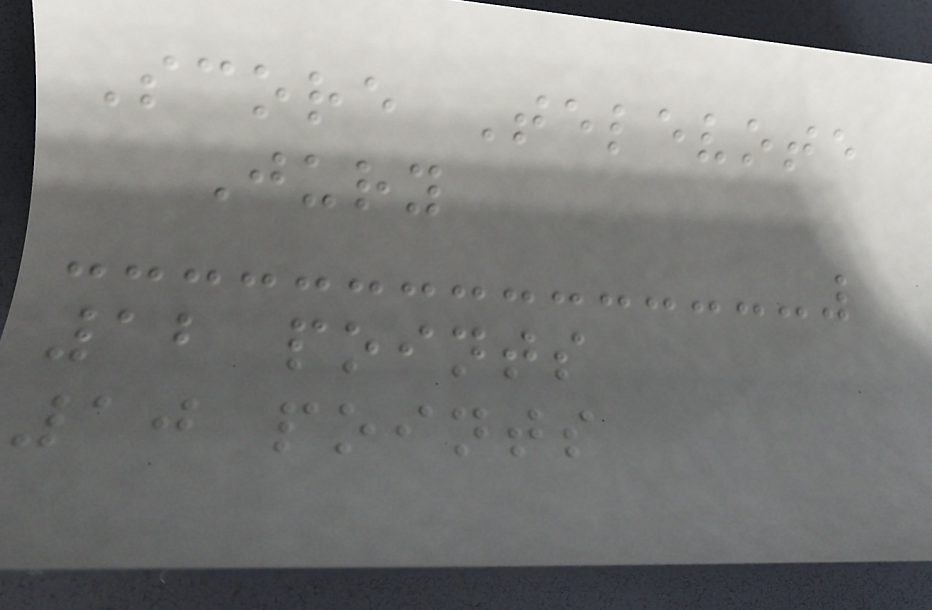Score Televote
Jury
12 points
10 points
